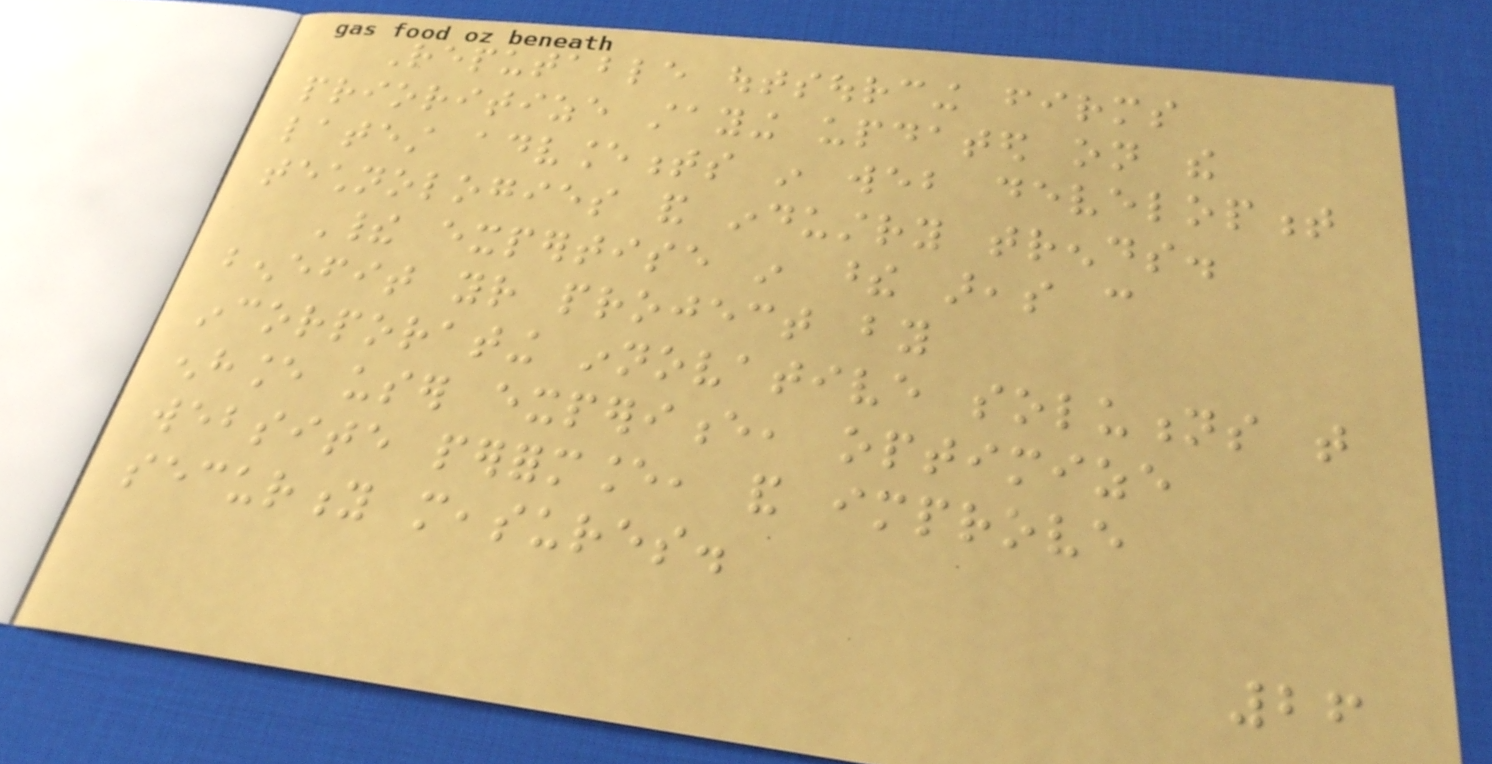Reputable outsourcing firms
prioritize staying updated on the
latest advancements in web development
technologies and industry trends.
Their expertise in these areas can
benefit your project by
incorporating innovative solutions that
enhance user experience, optimize
website performance, and improve
security measures.
26
